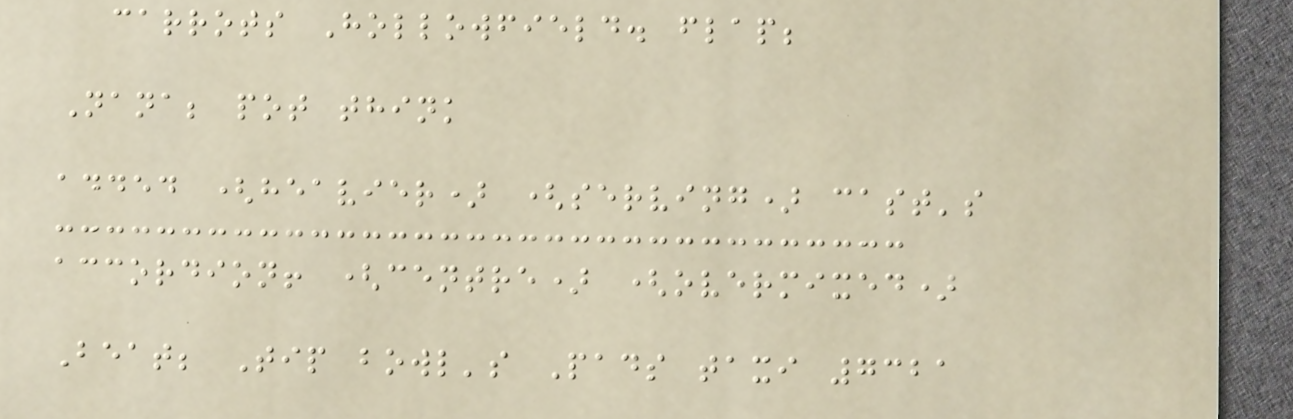carrots Hollowfield. flap;
Nana; pot think
added (heavier) (serving) cast's
accordion! (centre) (overmixed)
Beat; Tip bowl's Pads taxi 7321
